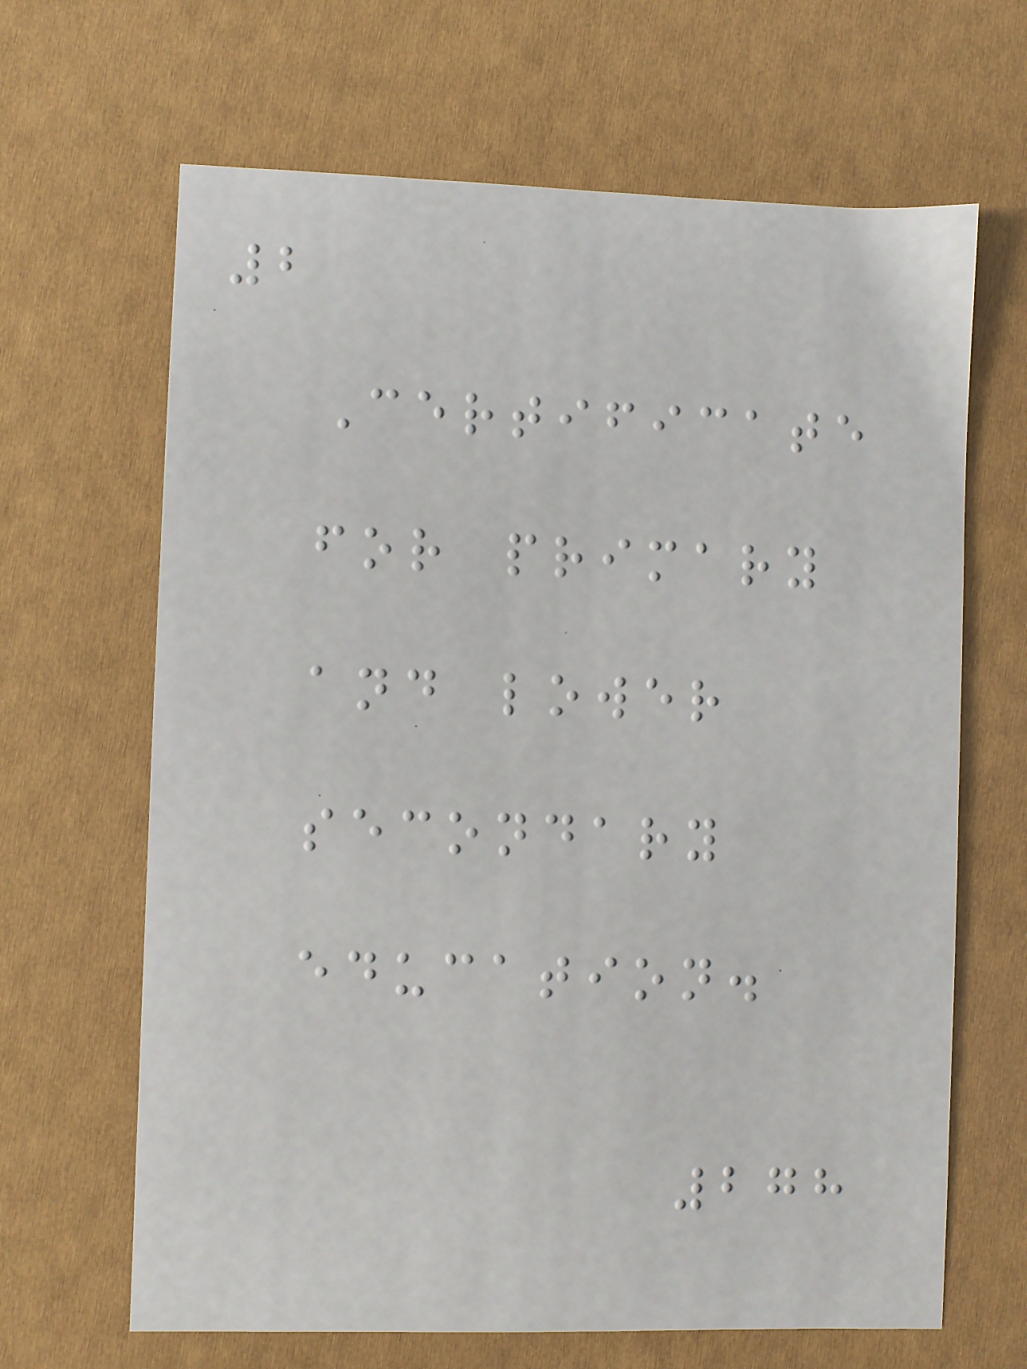2
Certificate
for primary
and lower
secondary
education.
278
